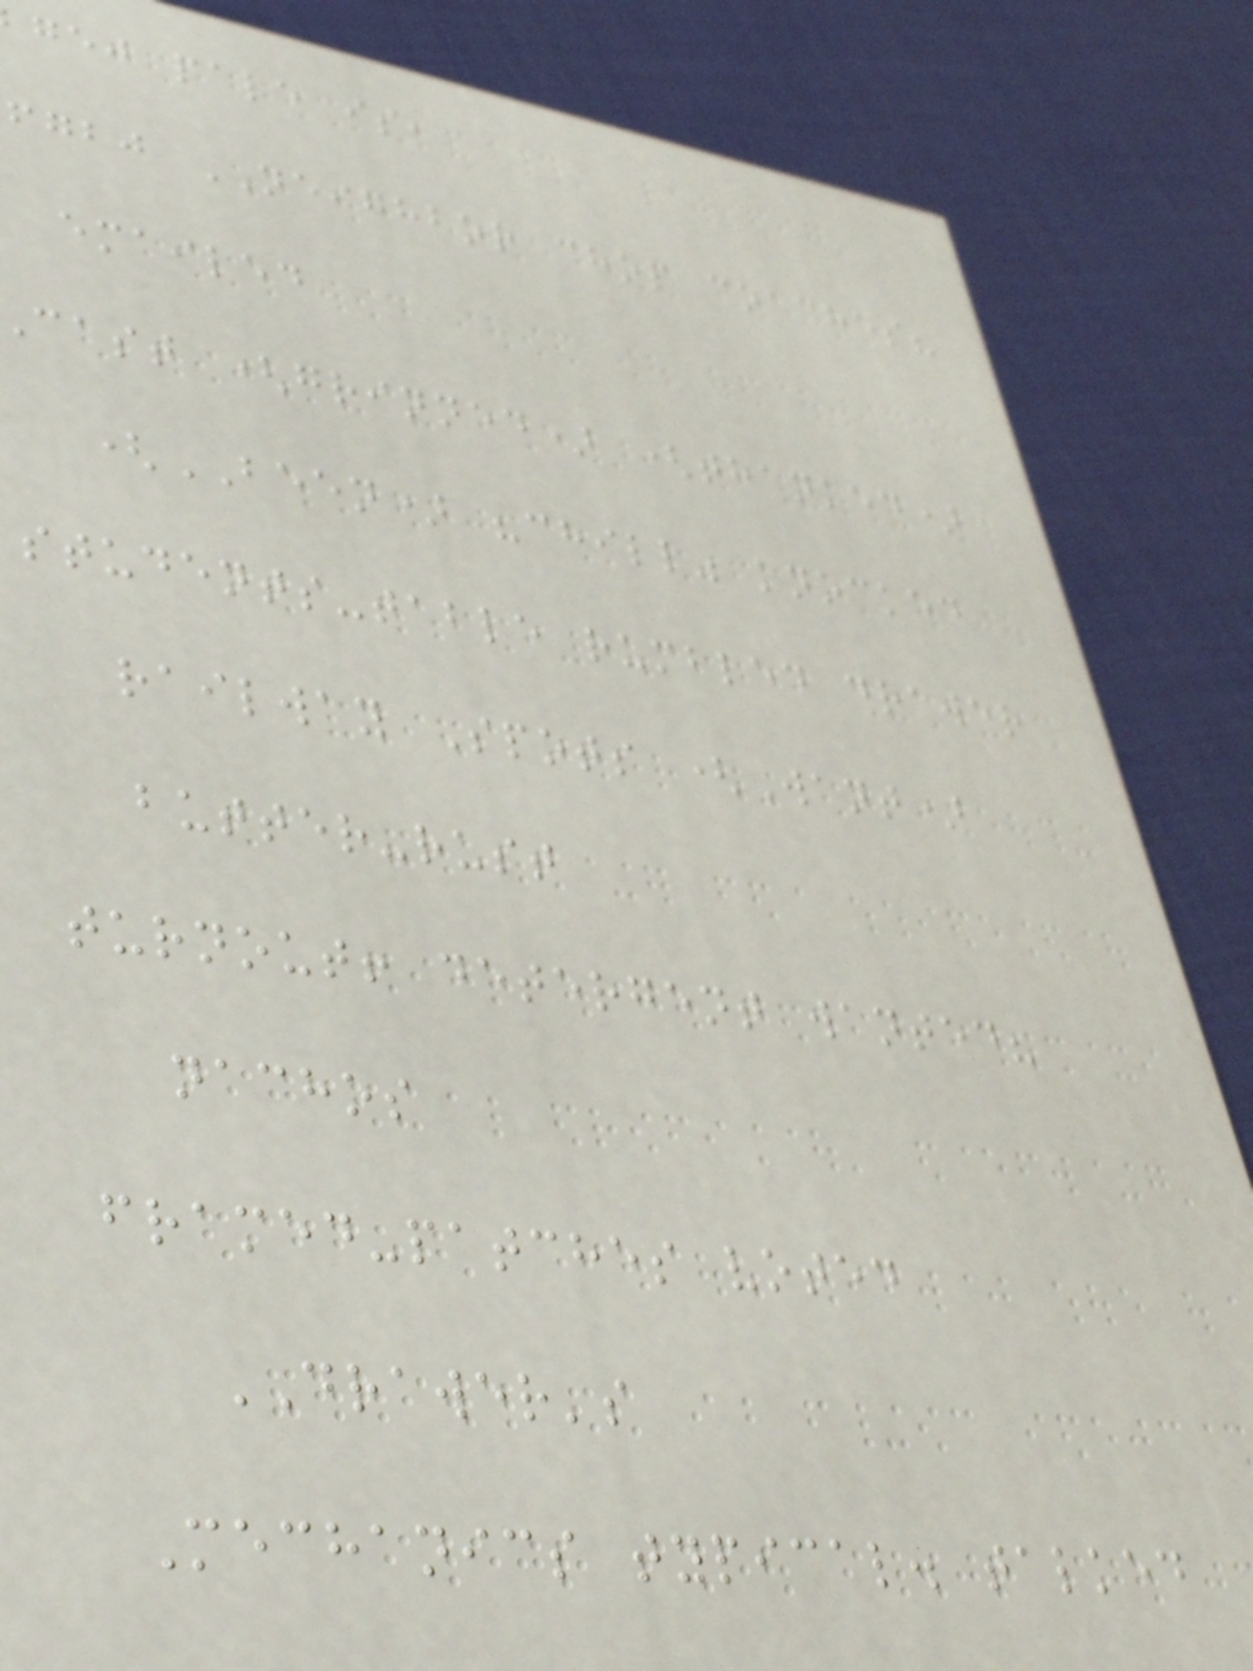gej pale is,
fgbj NEIGHBOR chop coaches?
emailed
cast (grinned) (thanked)
(BEEN) "chill" knocked
students-table rumbled drawer
railway Spots (Want)
butter-rust
turnout! detergent wanted?
nachos
framed-patches voted
DRAWER's
Mechanics typical. talked
